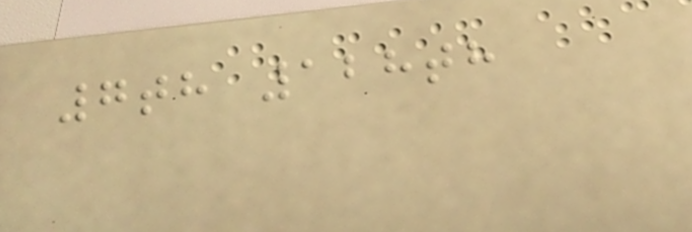7th 128th
